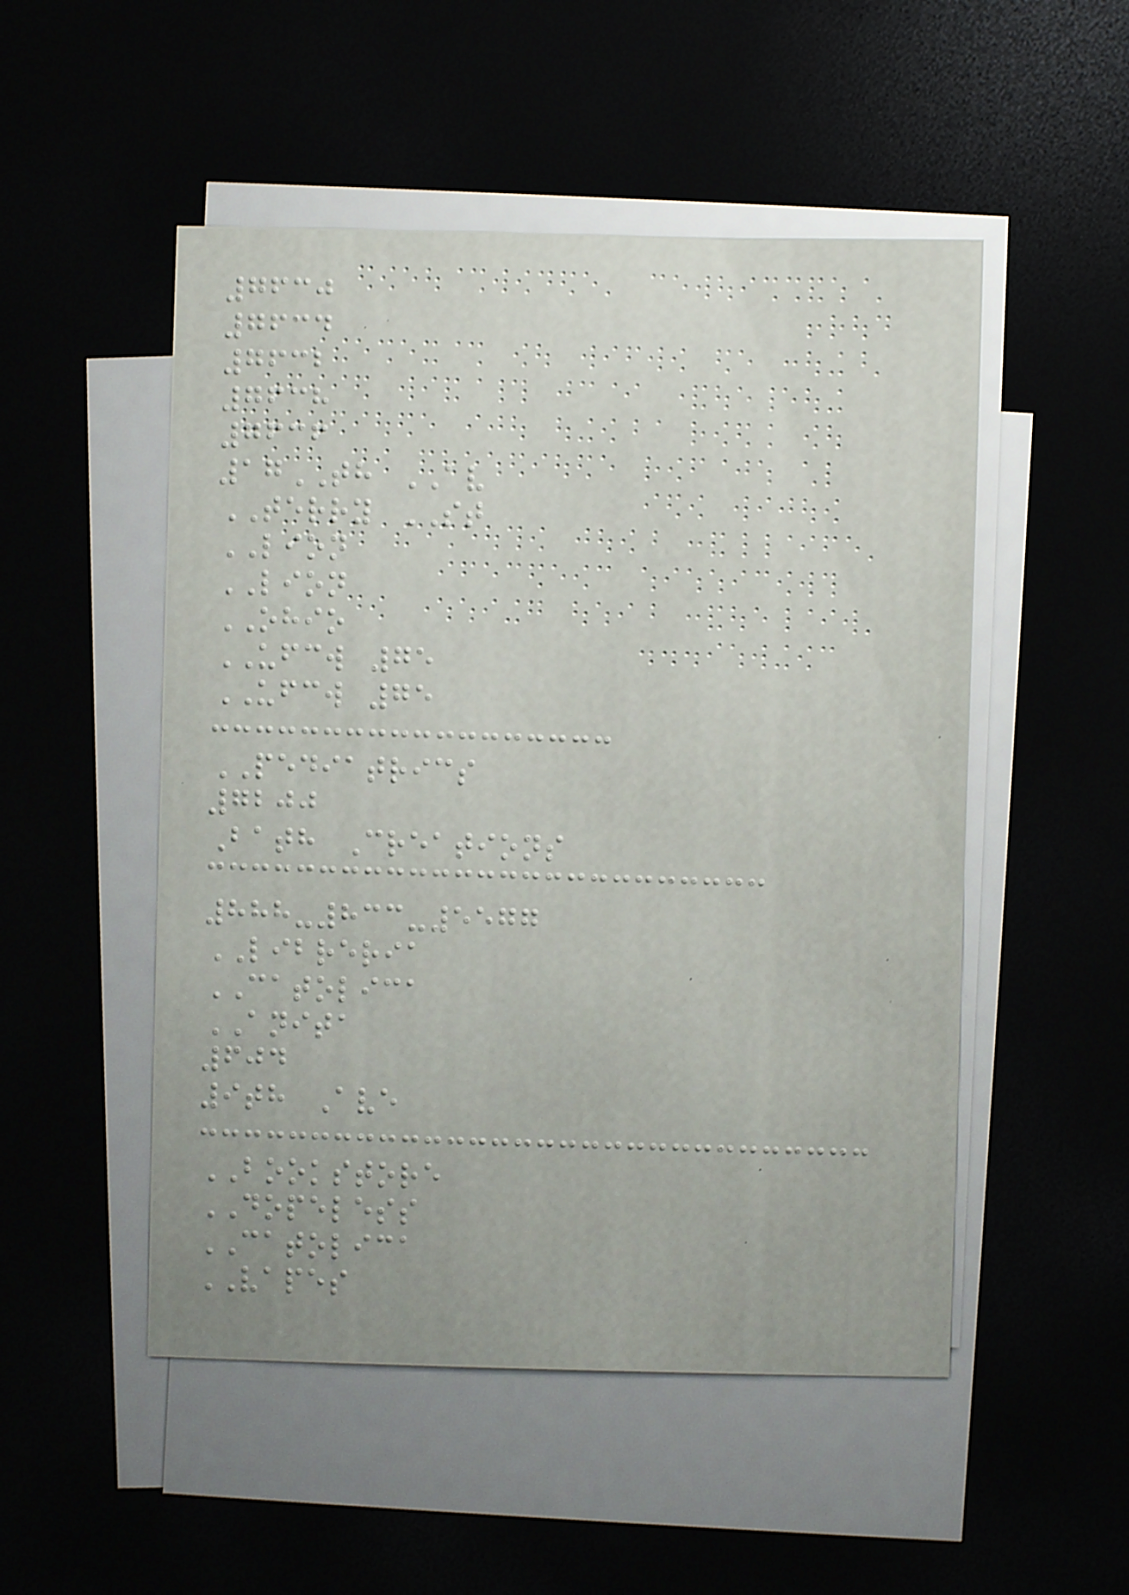7630
7634
7632
7638
7636
17TH AV
TERRY ST
LION
LION
OHIO
UFCW 75
UFCW 75
PEDIATRICS
7200
Bath Creations
888-833-5577
LIBRERIA
CATOLICA
ANITA
604
9th Ave
BOOKSTORE
DOPELESS
CATOLICA
VAPES
